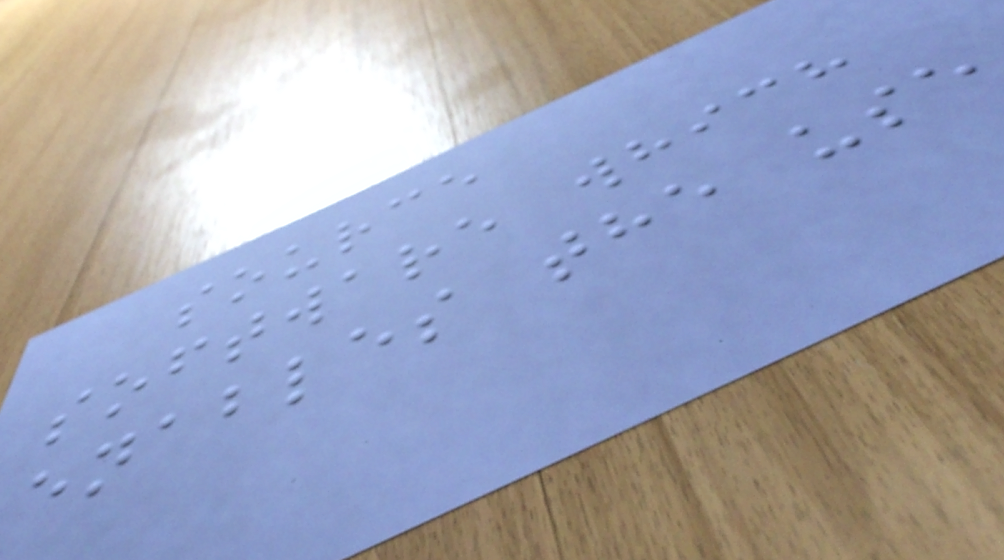source
software which
enables the use
